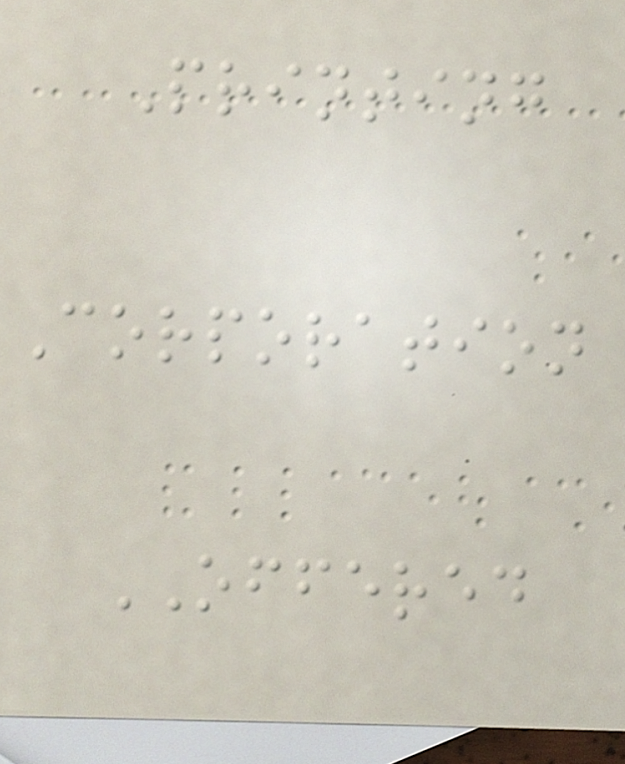Printing
Corporation
OFFERED
